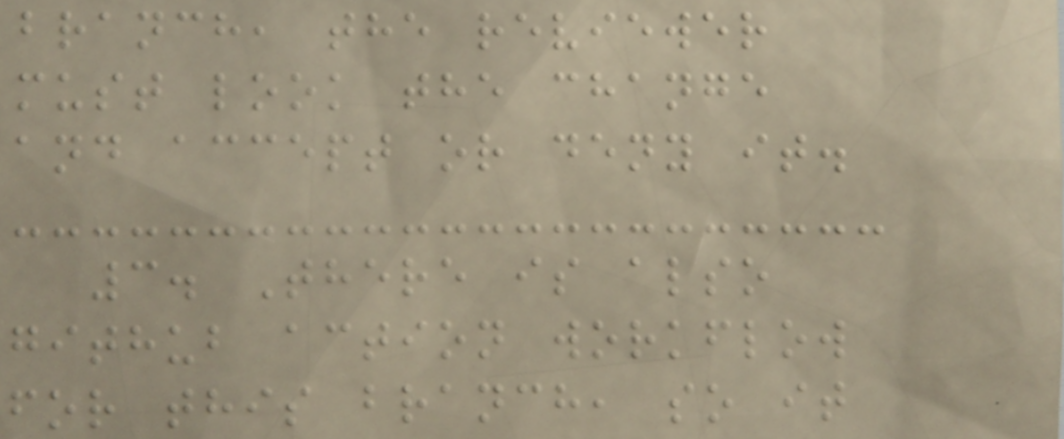branch, the reviewer
must look the change
and accept or deny it.
3. There is also
github action workflow
for this branch, so it
